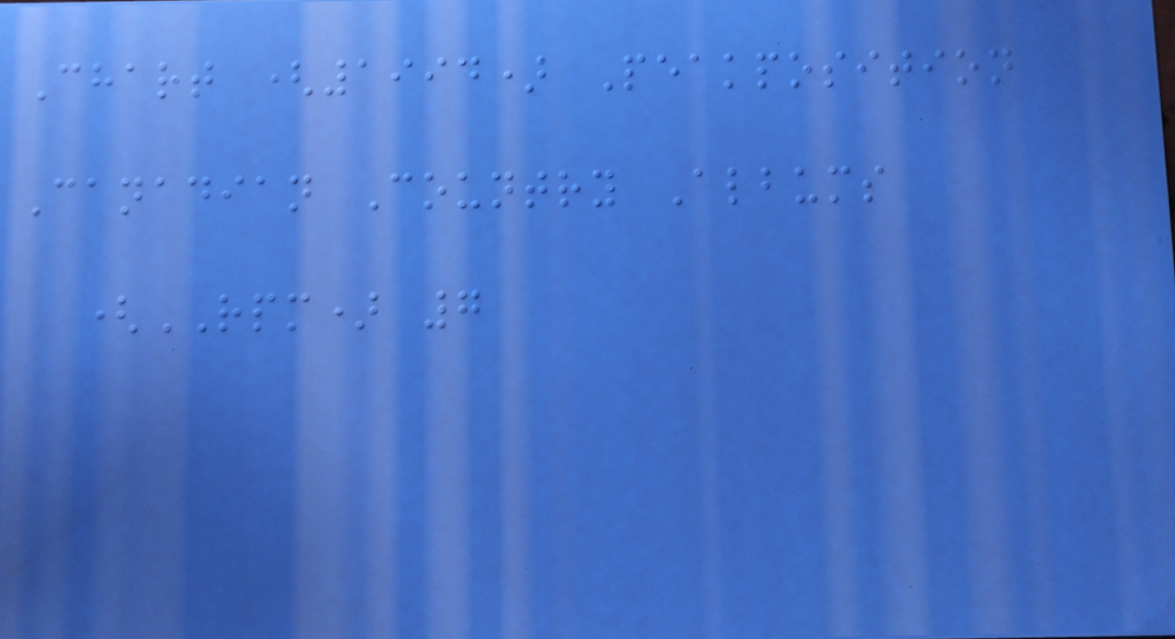Chart (1994) Peakposition
Canadian Country Albums
(RPM) 7
